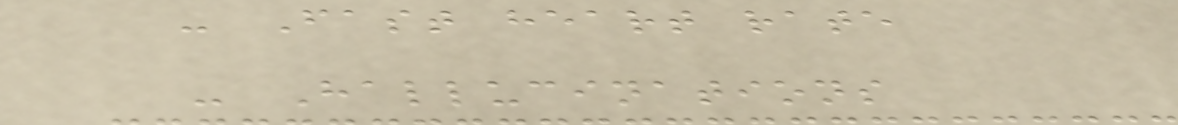- Fast heart rate
- Hallucinations
